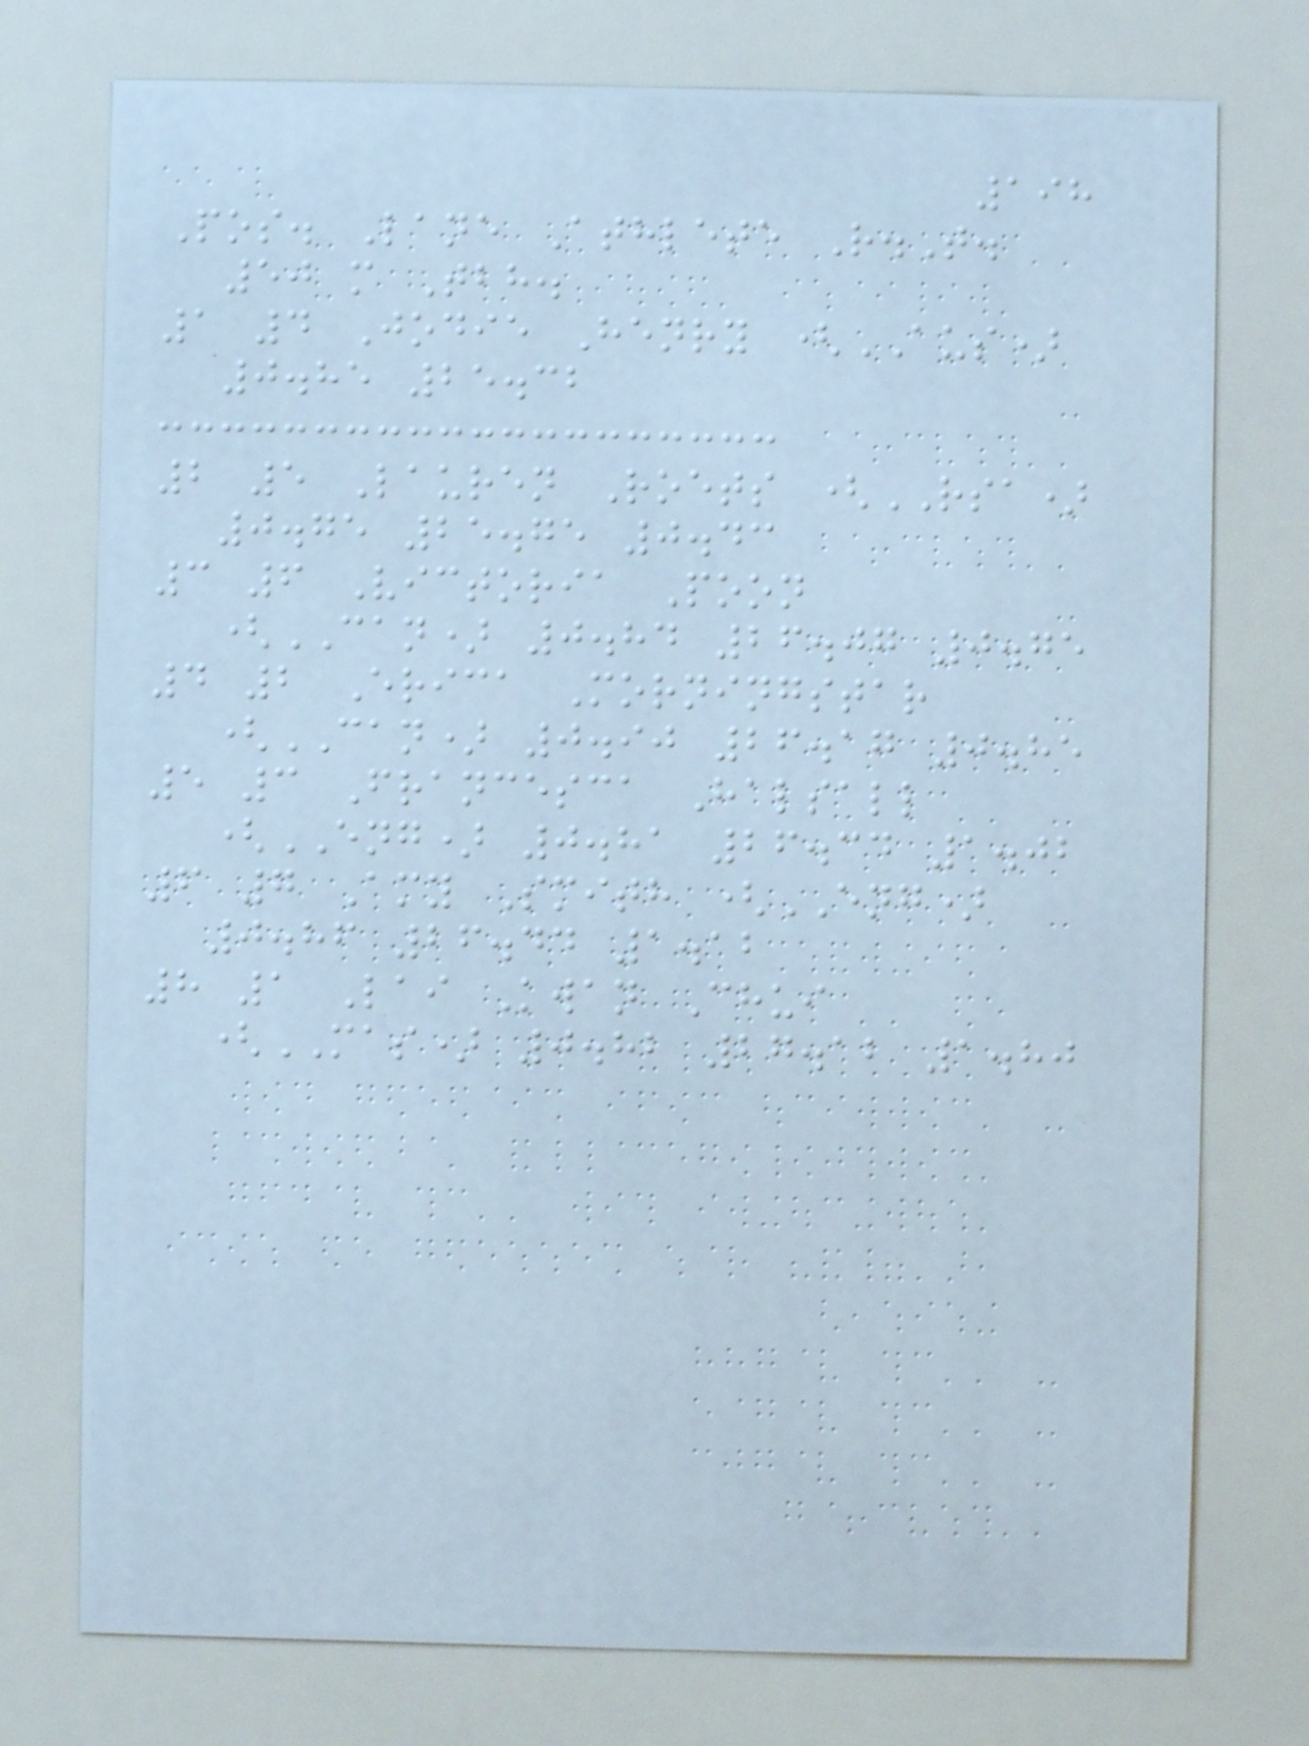198
Pos. Lane Athlete R.T.
50 m Tbh.
1 4 Jodie Henry (AUS)
0.85 25.32
2 5 Lauren Roets (RSA)
0.75 25.75 0.43
3 6 Victoria Poon
(CAN) 0.84 26.07 0.75
4 2 Erica Morningstar
(CAN) 0.90 26.17 0.85
5 3 Francesca Halsall
(ENG) 0.81 26.34 1.02
6 7 Amy Smith (ENG)
0.86 26.44 1.12
8 1 Lai Kwan Chui
(MAS) 0.82 27.12 1.80
